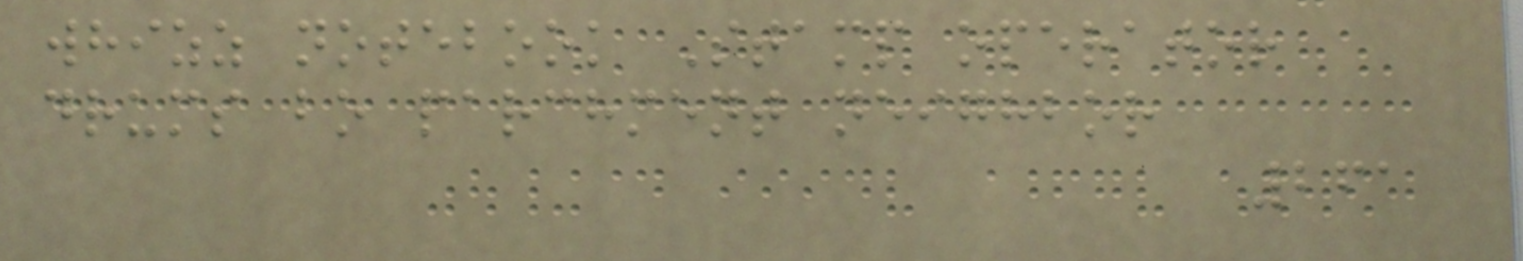whizz notebook Stamp operator
drums bo parchment neighbor
261
